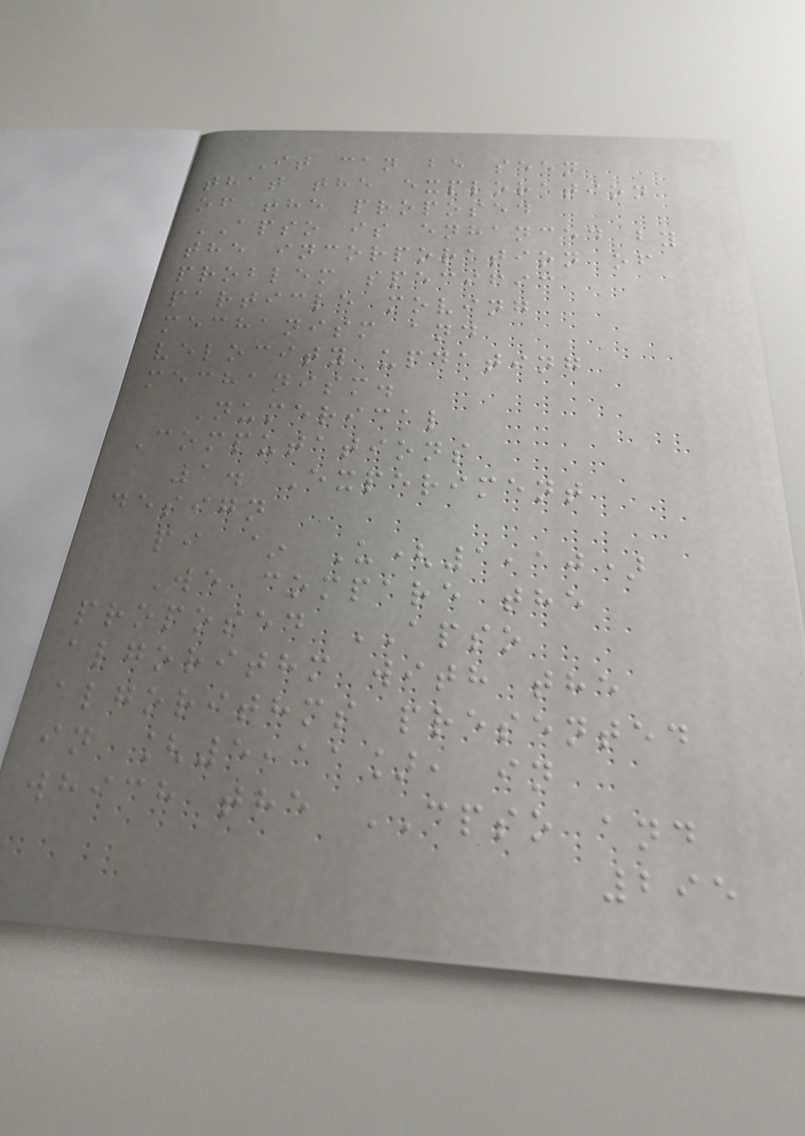It can be seen
that the exploration
of the proposed
APSO is enhanced by
the incorporation of
problem specific
particle moving
mechanism and
velocity updating
mechanism.
Numerical
Computations
1. Experiment
design
pi ~ U(1,10)
We compare the
proposed APSO
algorithm with the
algorithms presented
in [5,11], in
which the CPSO and
295
